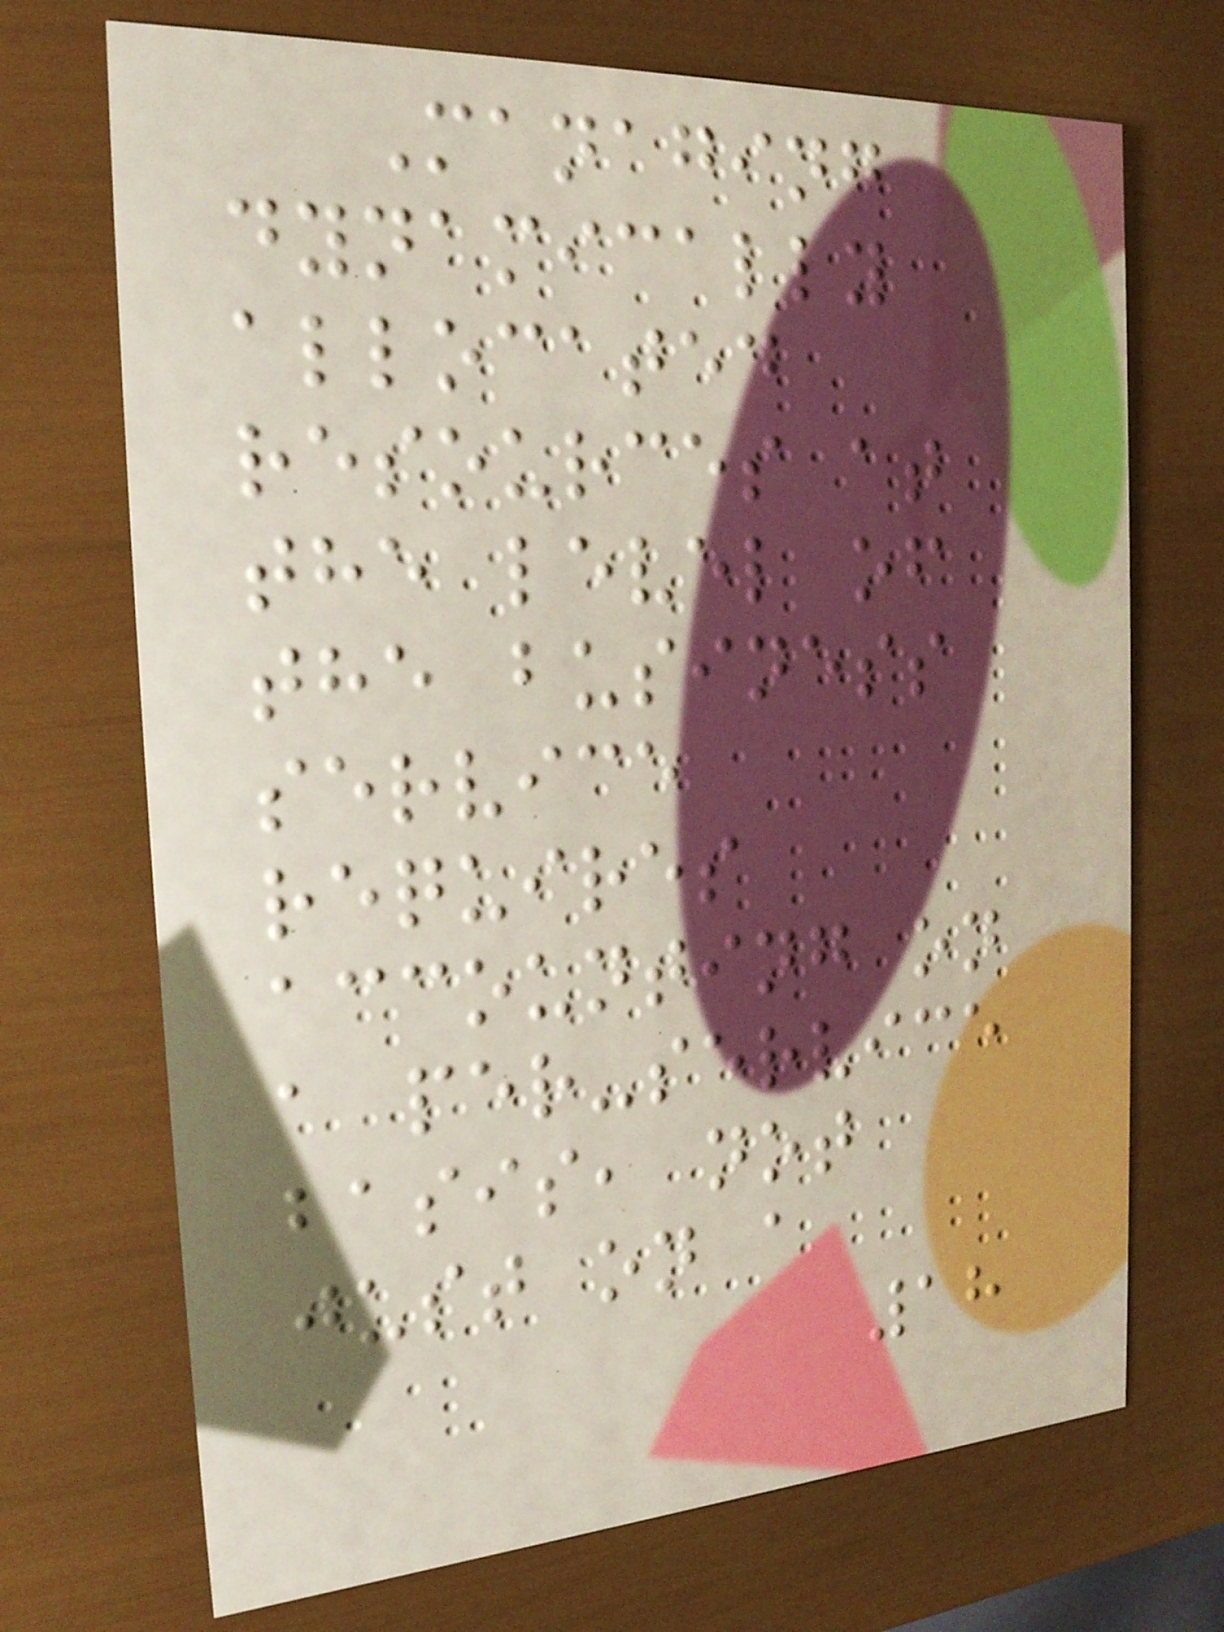Managing
dynamically
allocated
resources at
the level of
the business
service
requires
accounting on
a per-service
basis, not
just on a
18
